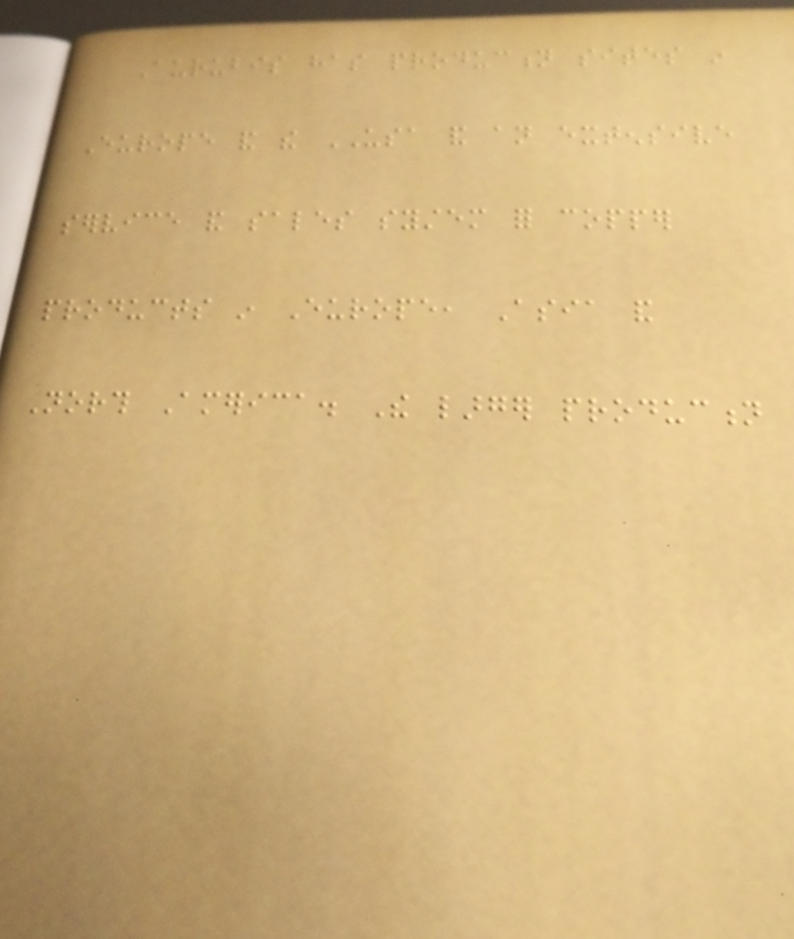Aurubis has production sites in
Europe and the USA and an extensive
service and sales system for copper
products in Europe, Asia and
North America. The larger production
